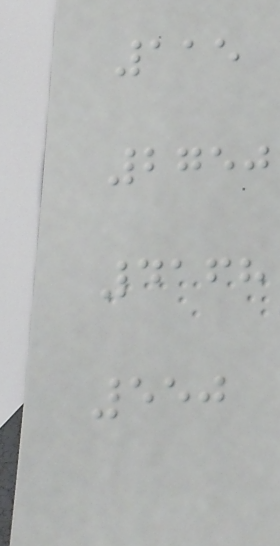115
2750
4168
550
